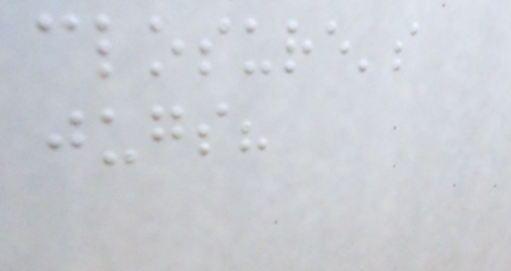closure's
jugs?
